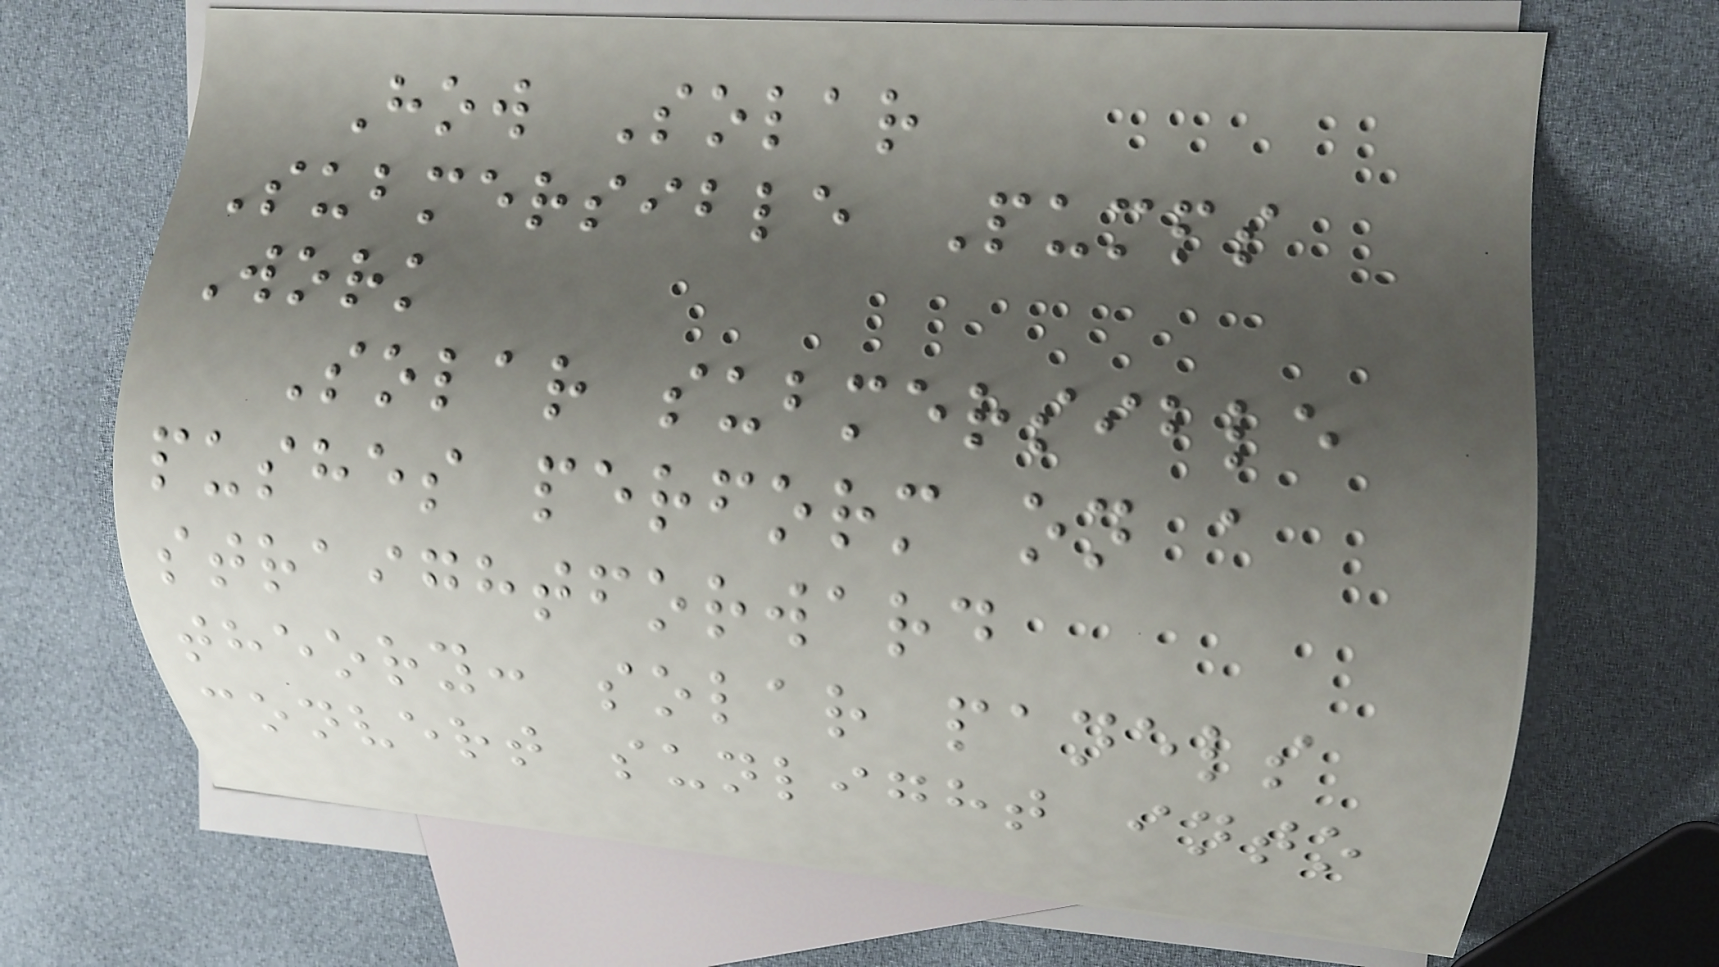How Solar
Submersible Pumps
Work
Solar submersible
pushes perform on a
straightforward
theory: solar panels
convert sunlight into
